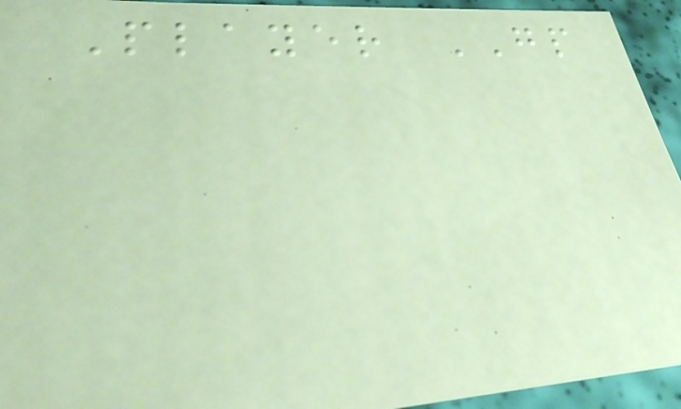Player GP
